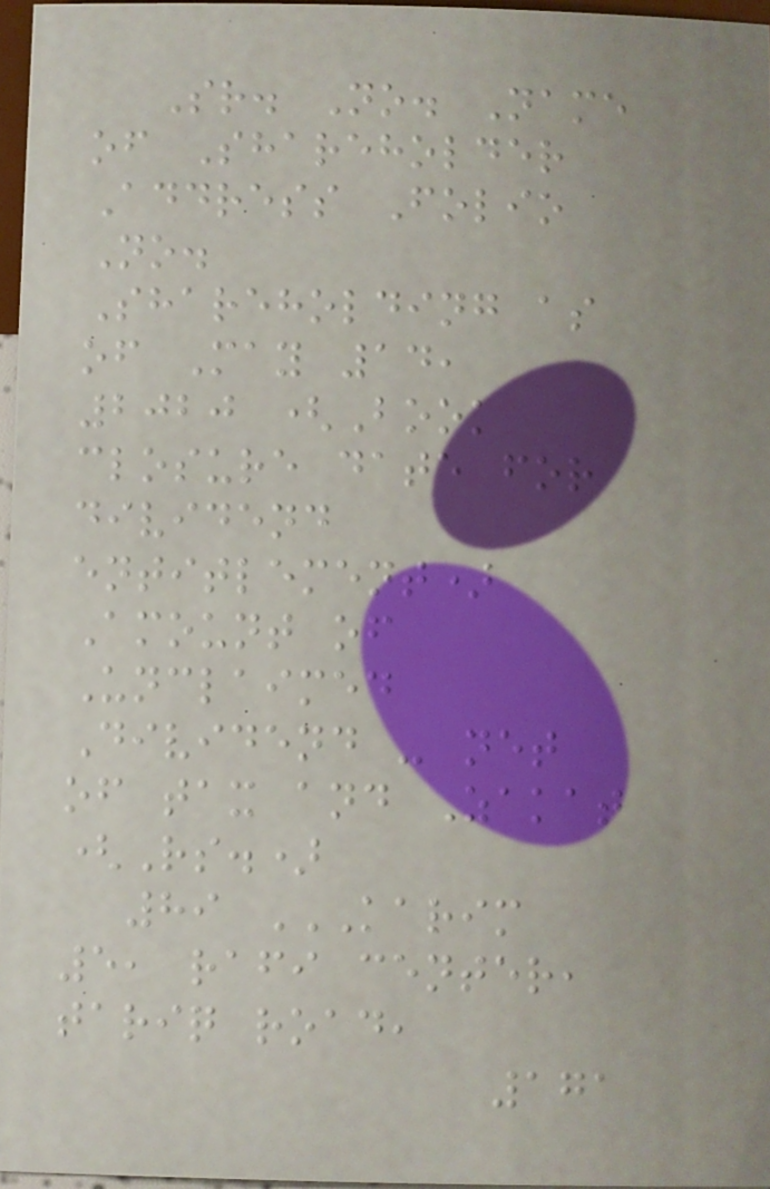Sr. No. Name
of Shareholder
Address Folio
No.
Shareholding as
of May 14,
2020 (Book
closure date for
dividend
entitlement)
Amount of
Unclaimed
Dividend - net
of tax and Zakat
(Rs.)
89 KARIM
5, RAFI CENTER,
TARIQ ROAD,
171
